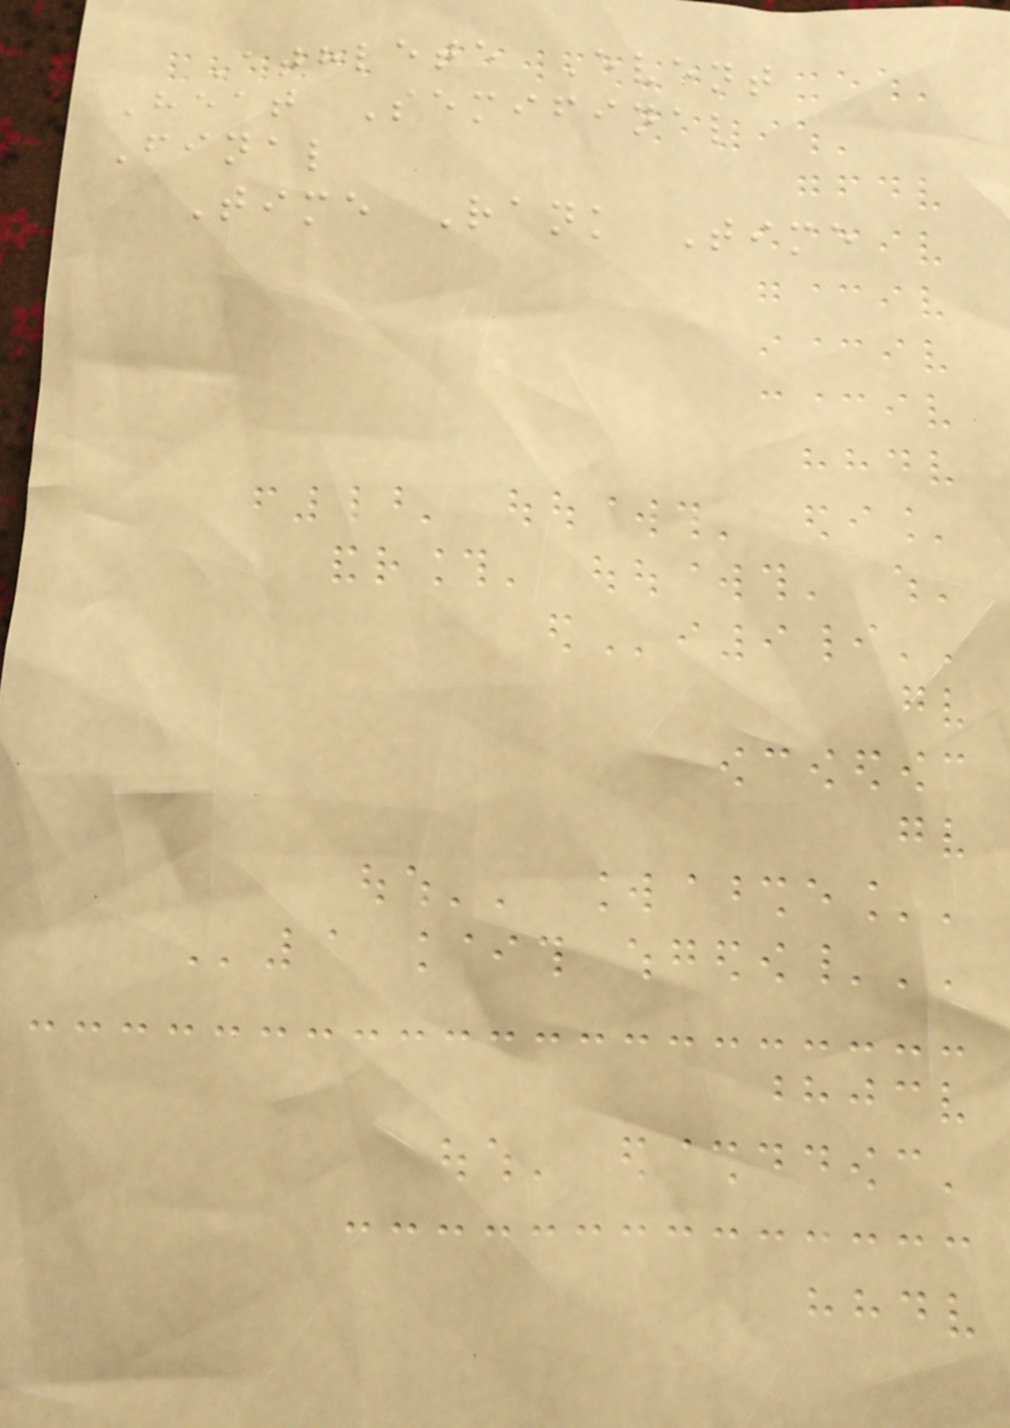Athlete Event
Heat Semifinal
Final
Time Rank Time
